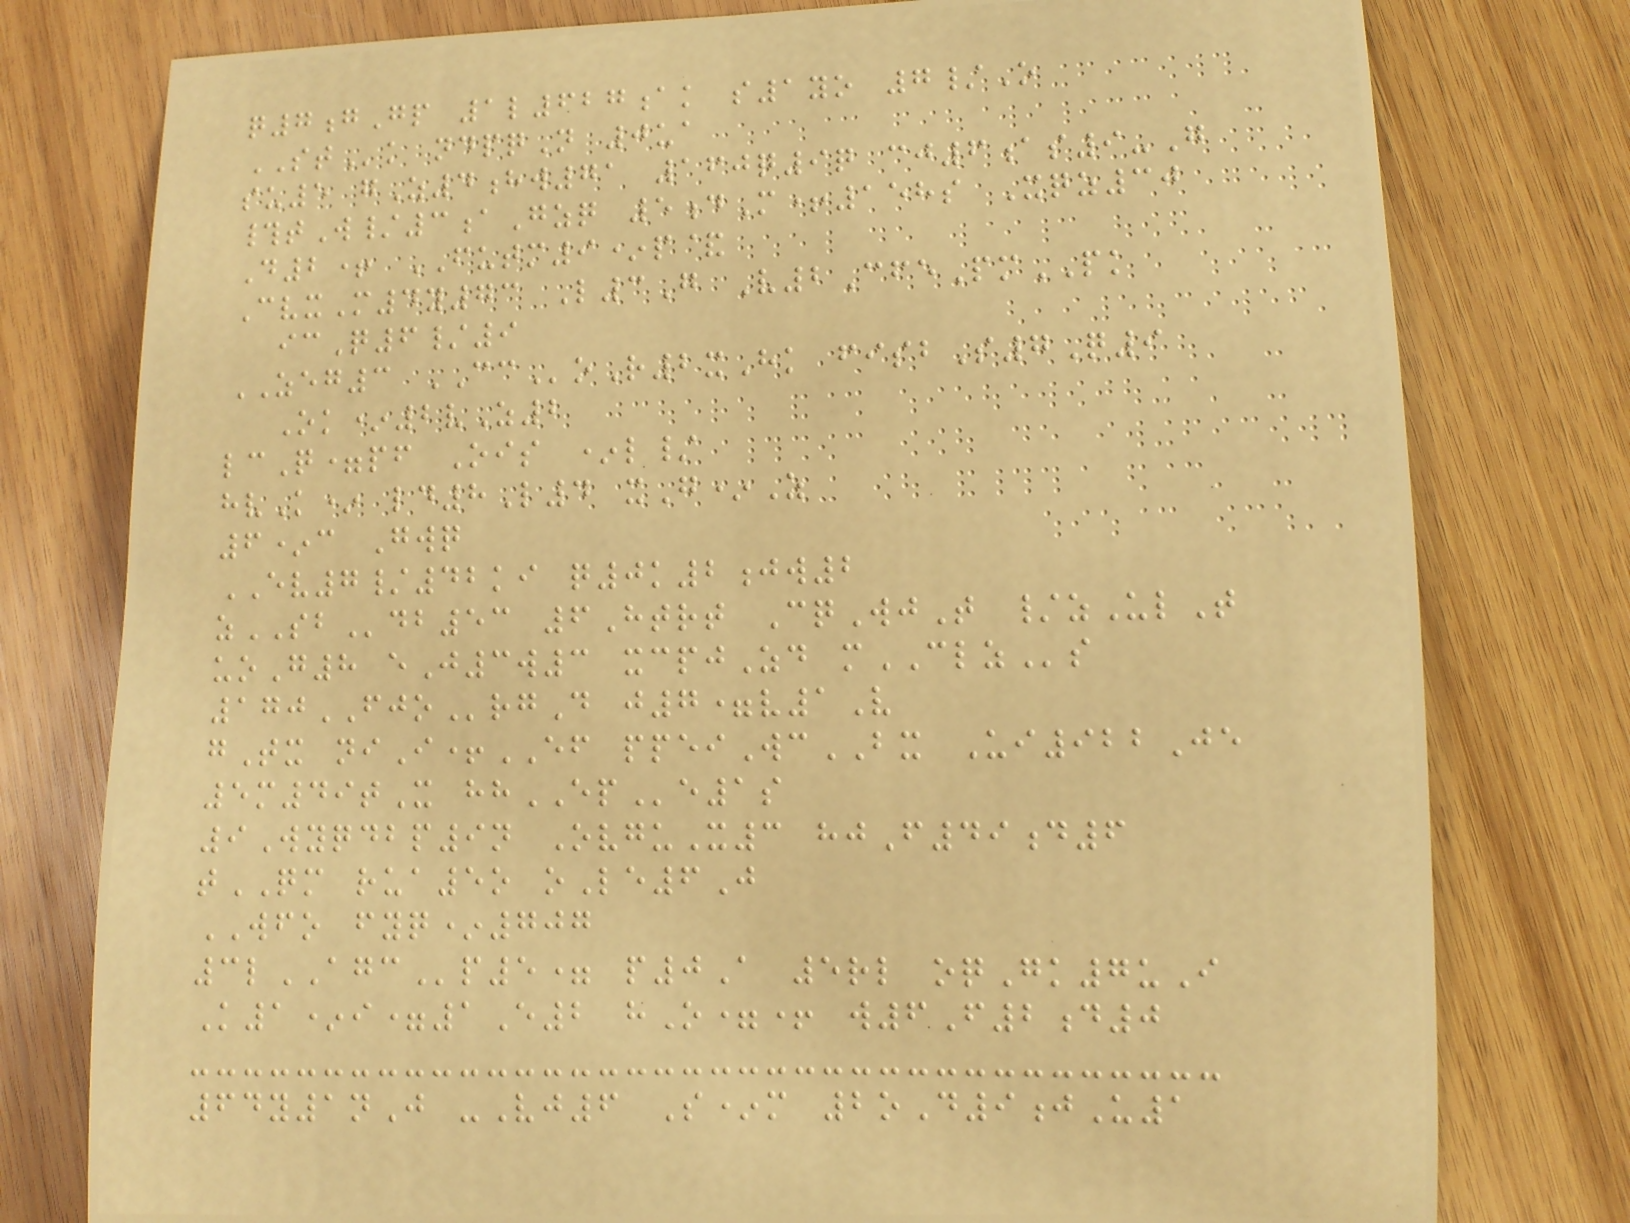q7gGp 1l627ak s1yo 7/O
STk ndpqN 0ua
su5 gZ4hw71 160q9q cj6as9-G
#tW/3aGzq 5dM+158s Xqz30
D2+ FUTM9*p&
CvxM4y73 L3G V2CfePmPK
icQ6/9
ZEG3 CCoR2xHk fisbS7Q9
Ok*2vZ2
lcQ=pf Ois *l/
hvK* ld8L4 xG*Z
6*c Gwq
EV7/42ki q0k2jw2
zSBdb53 6Htrt CqWjT /zUlT
uoG8 eJ3w3 xcpjZd mCLZs
170FJOrgD j7=v1V
gTx niI+EF ppeiWcBX Ui922Je
5m49tX hhEPe1s
9Wyqdbp9n OvguX3 hjF49d6
tQM rua5o oLe6J
WFO fyq*707
3lAGCp5= p0A 5rl oqGk7uI
K1*i=1E2 hO=+ w6F2d0
64y1nJ -Vj6 S*m 2oD9jU1
